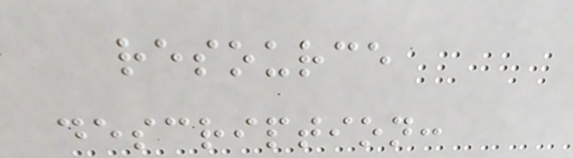resource
description:
